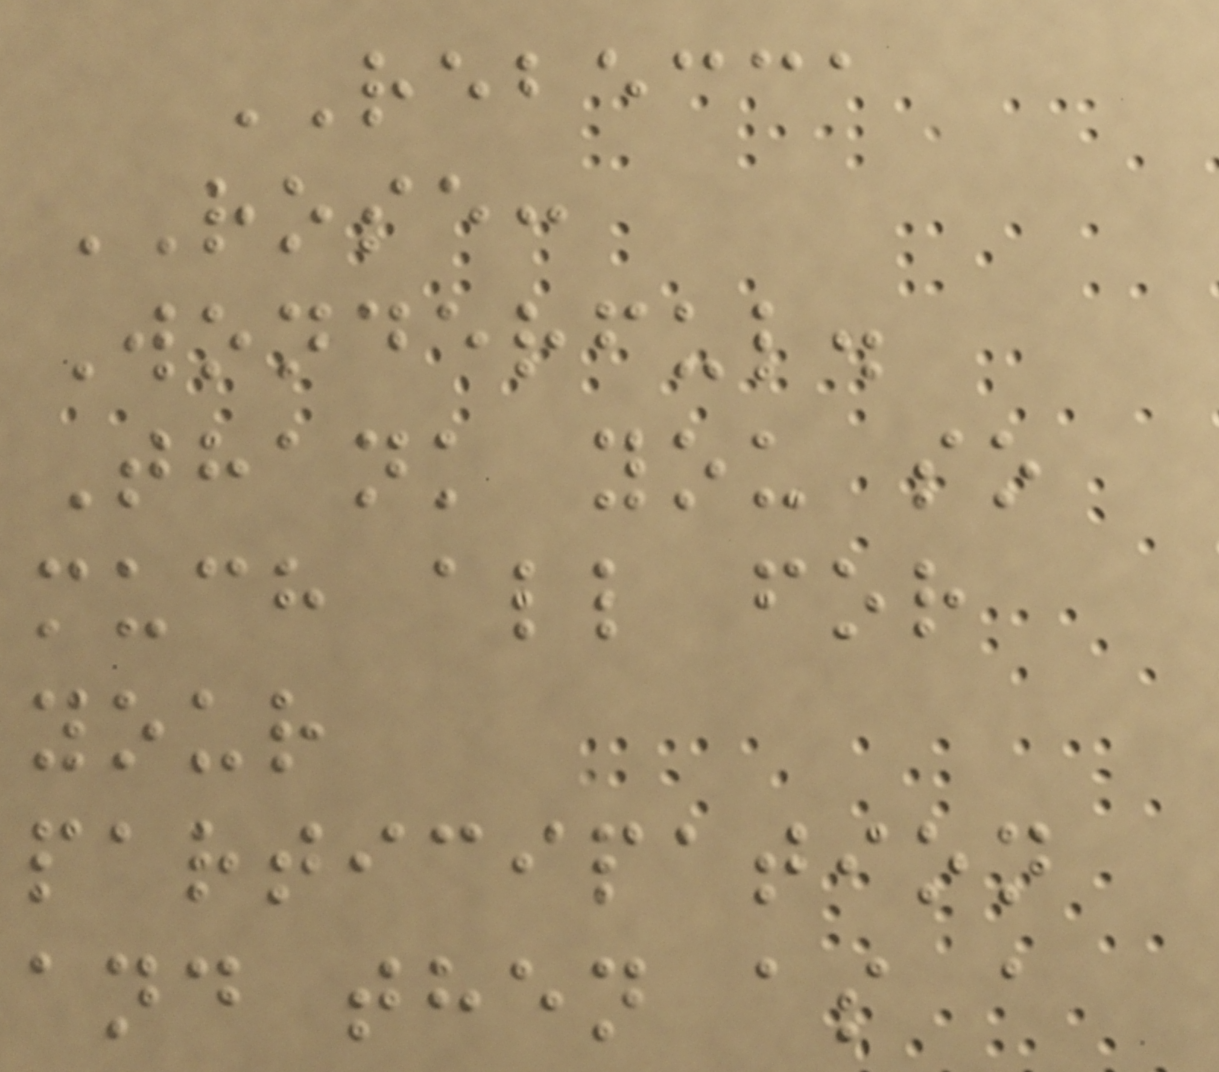REBECCA
ROSE:
Wonderful.
Thank you so
much all for
your
participation
and then as a
